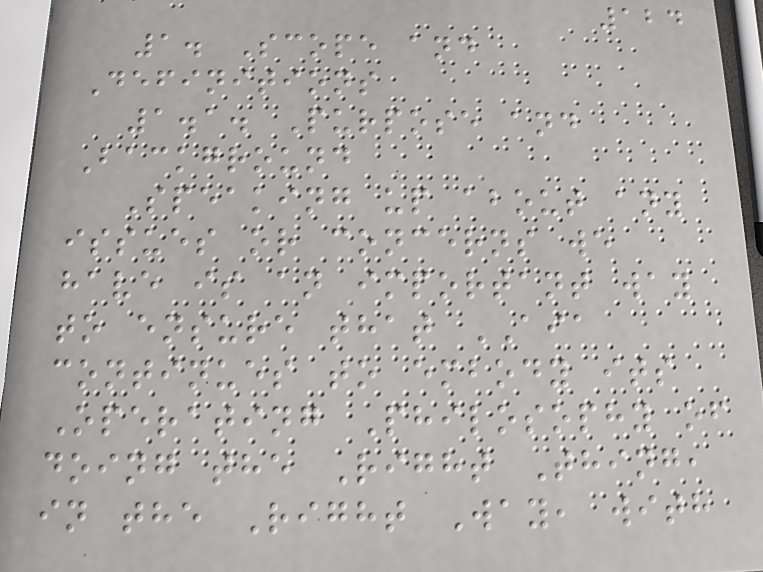124
1. Scope and
Definitions
1.1. Purpose and
Background
Speaking up about any
issues or concerns we
have is an important way
to ensure that AIA
continues to embody its
Operating Philosophy of
doing the Right Thing,
in the Right Way, with
